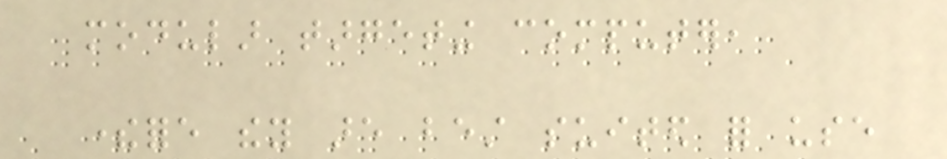modular targeting computer,
therefore they are best suited for use
